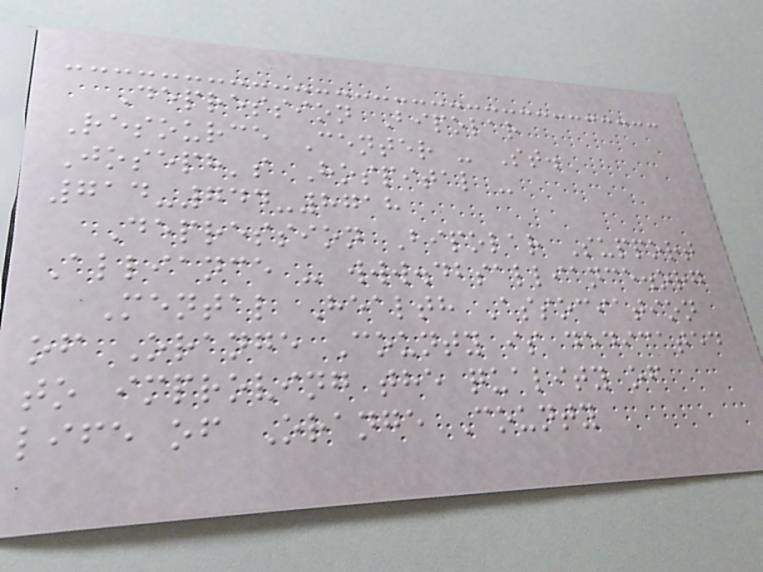Depression Bipolar
Resource Center - St.
Joseph's Hospital -
714-744-8718
Depression Bipolar Support
Alliance - www.dbsalliance.org
Mental Health Association
of Orange County is dedicated
to improving the quality of
life of Orange County
